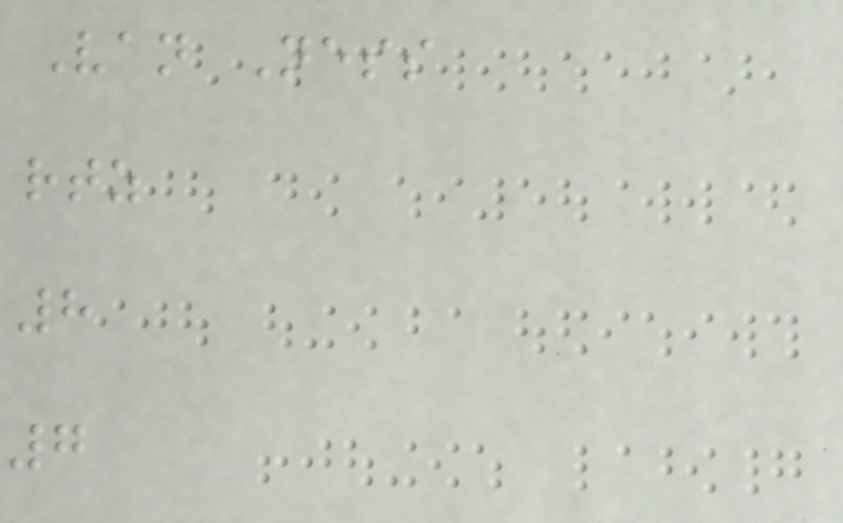Van Ness
rtz
8
7
